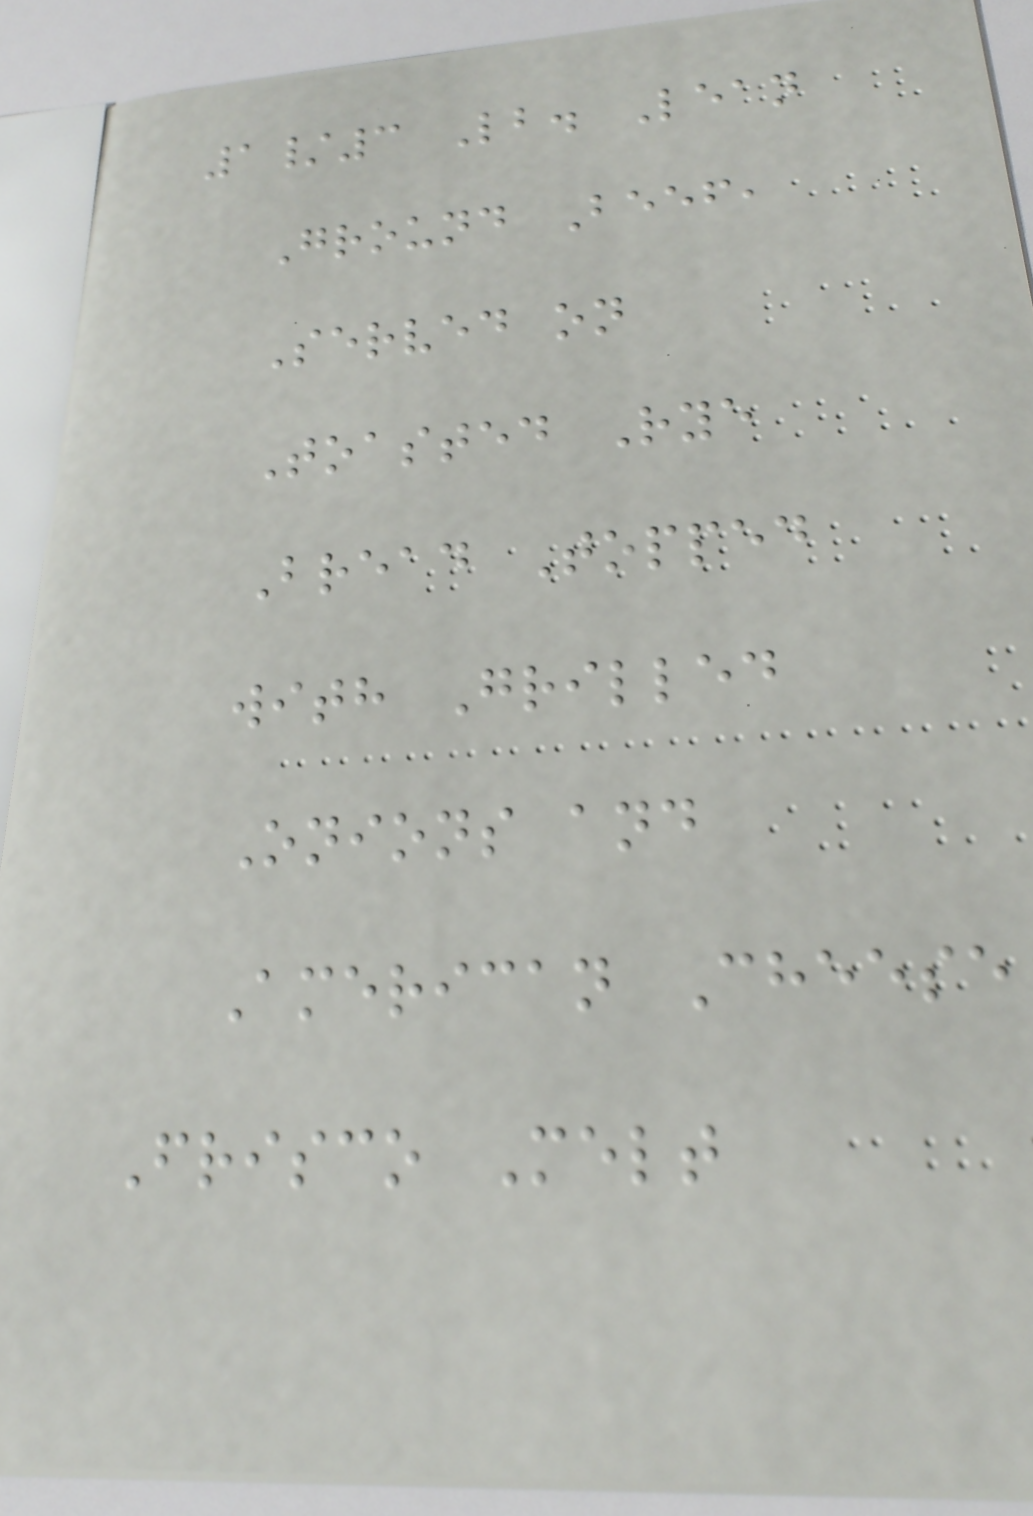1/3 Lb. Lean
Ground Beef,
Served on
Toasted Rye
Bread Topped
with Grilled
Onions and
American Cheese
Frisco Melt
